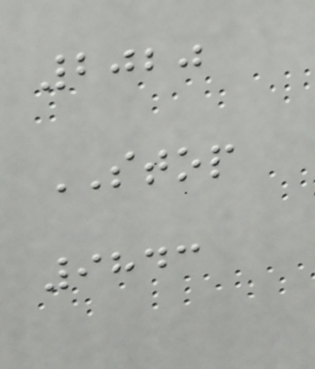2020
STOP
9843
